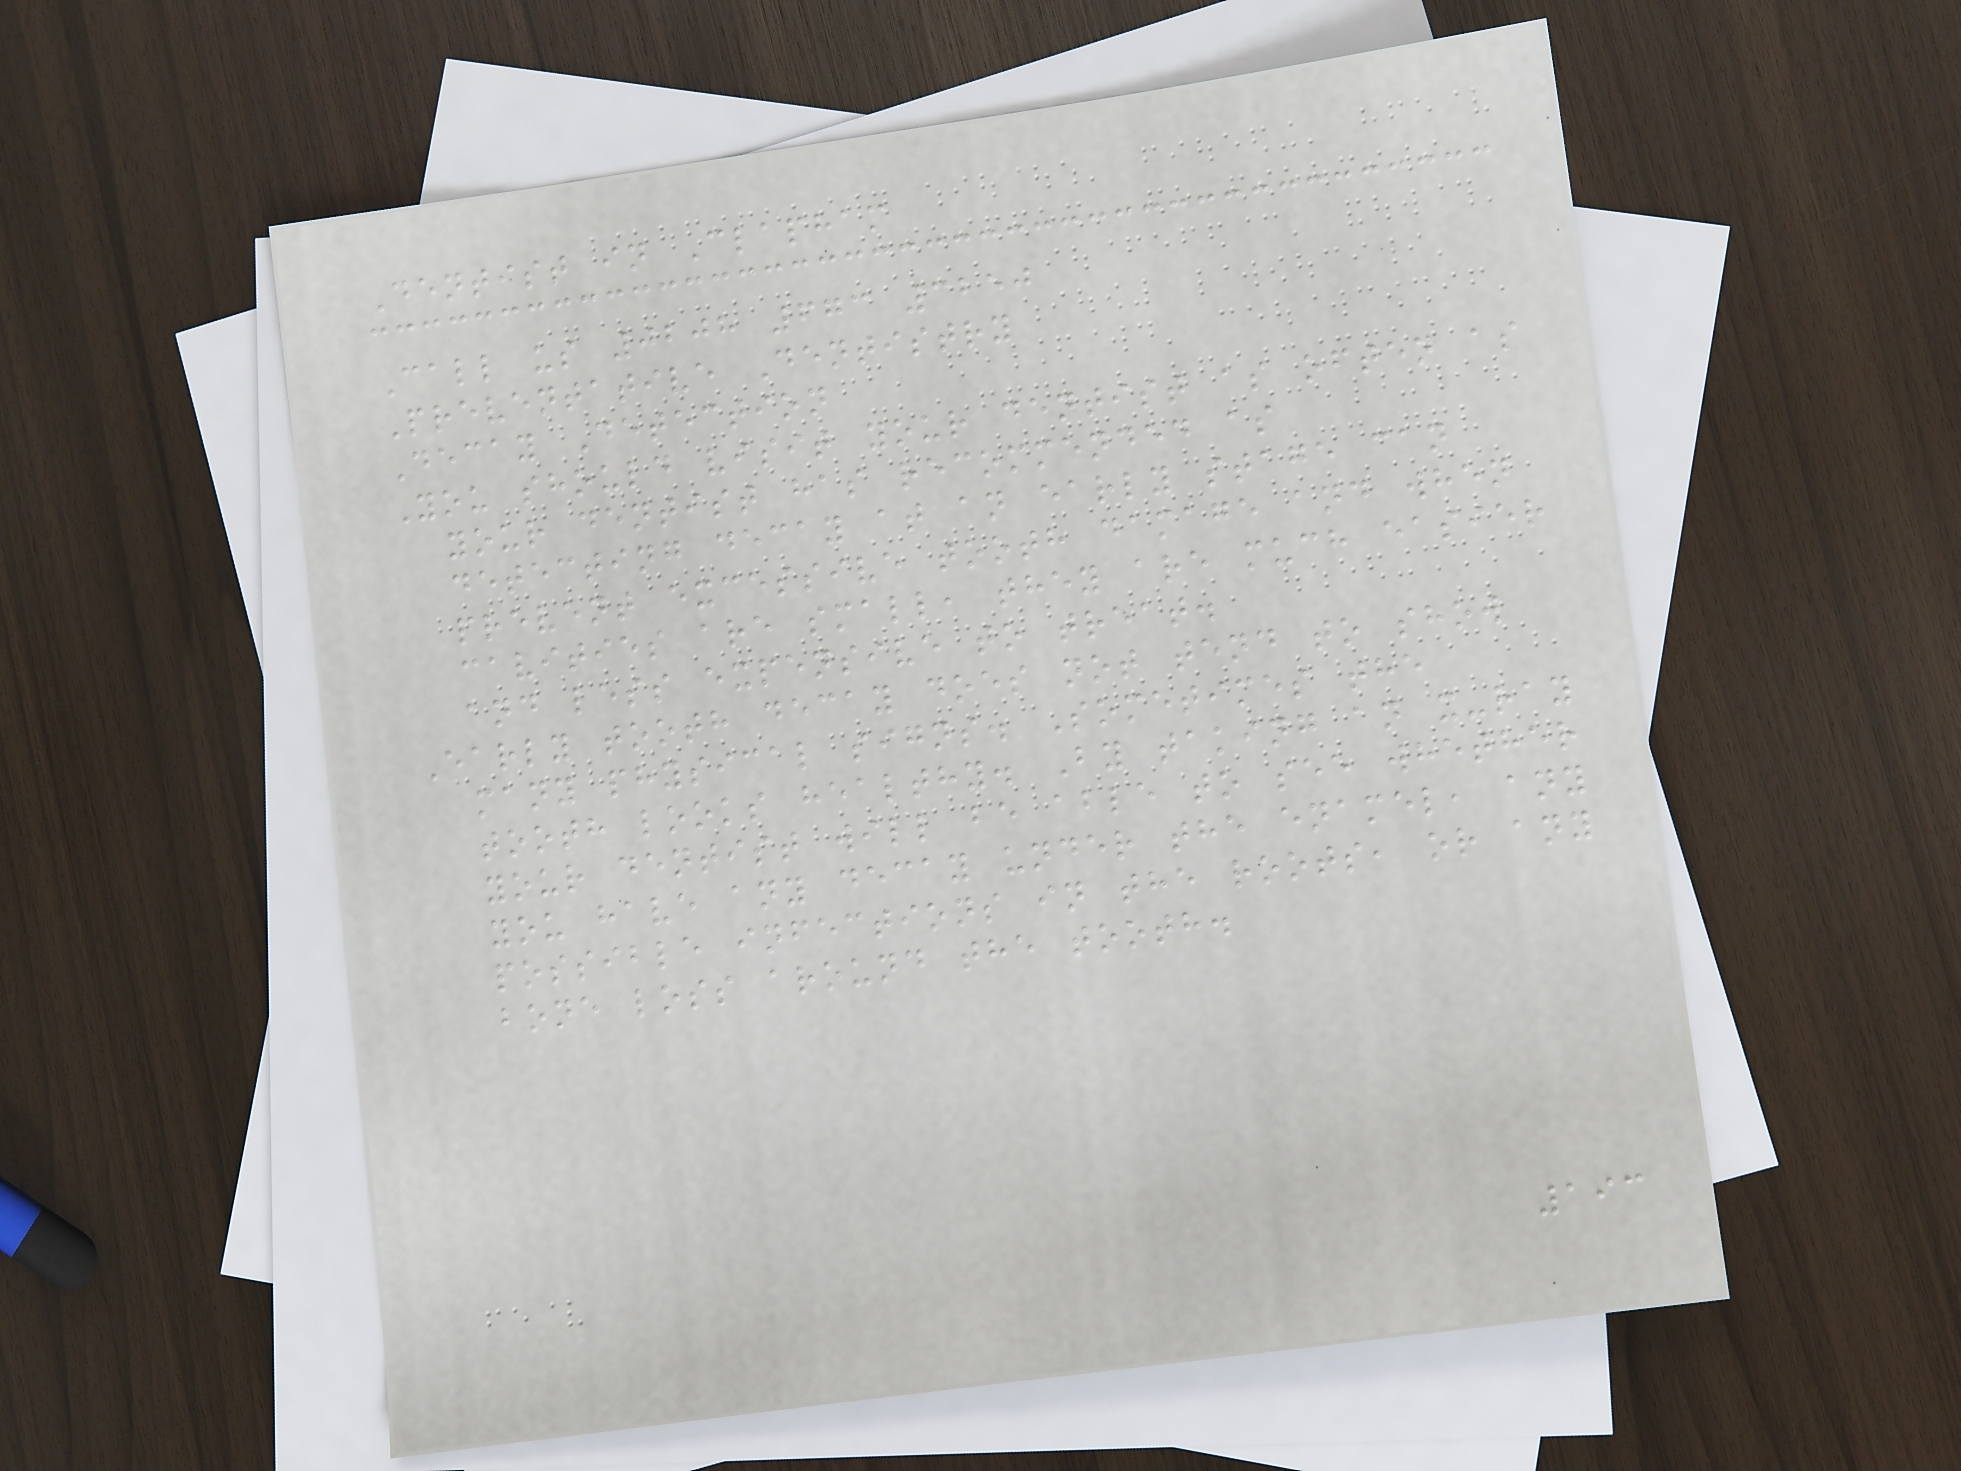Dentist in Clapham
Call us 0208 673 3250
Preventative Dentistry
Decay Detection
You should visit your dentist as often as
your dentist has recommended as
detecting decay at an early stage can
prevent excessive tooth damage and when
cavities are small, they are much easier
and less expensive to treat.
Early tooth decay does not tend to show
many physical signs. Sometimes the
tooth looks healthy. By taking an x-ray
your dentist will be able to see whether
you have any decay under the enamel, any
possible infections in the roots, or any
bone loss around the tooth.
193
